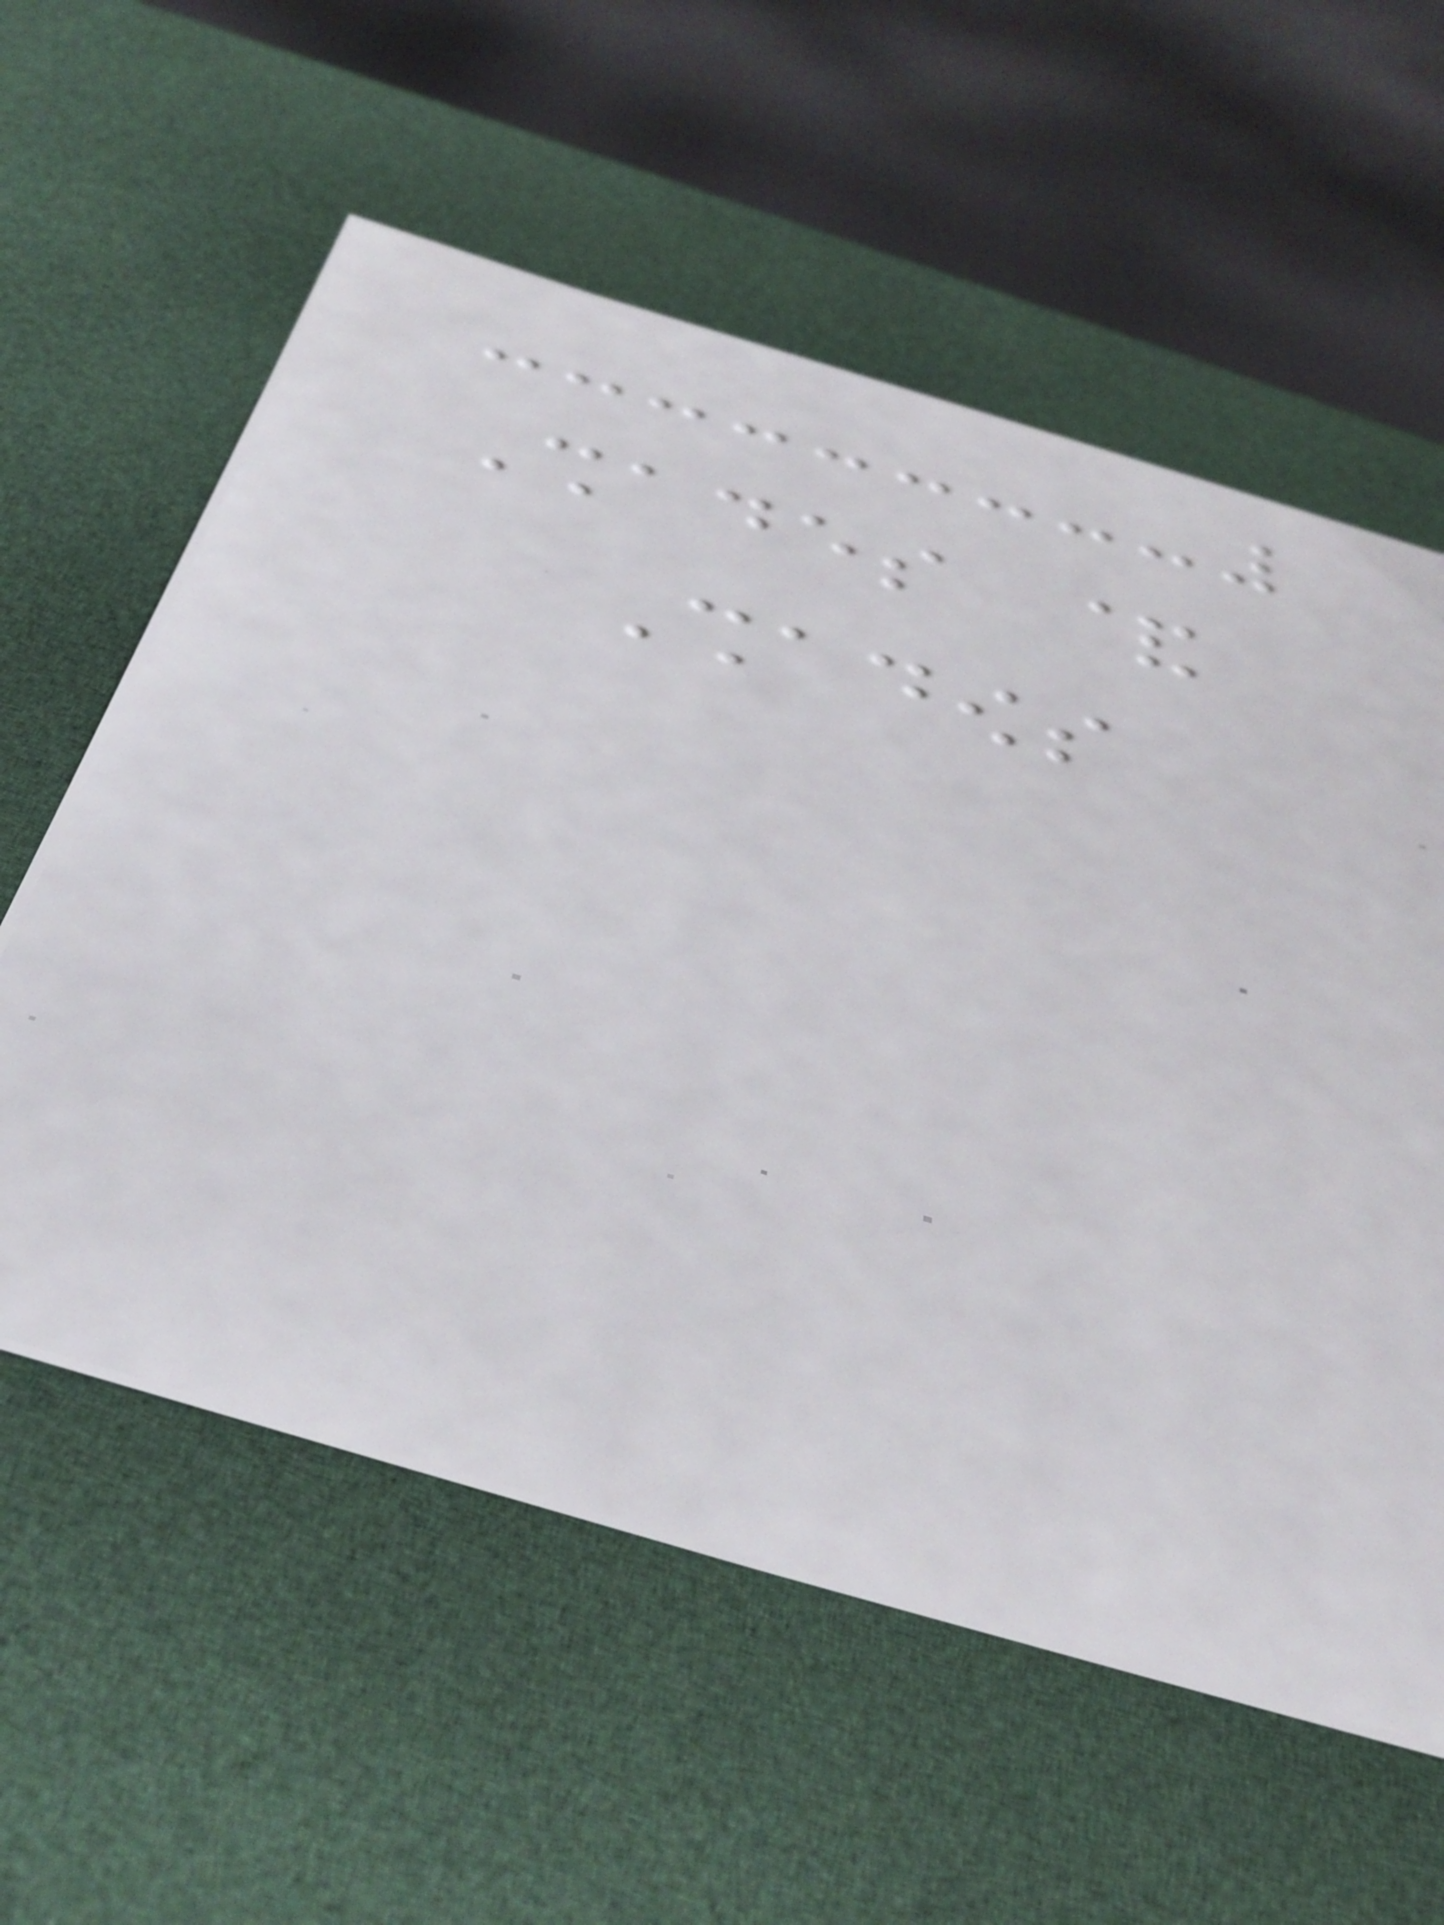Shades &
Shadows
